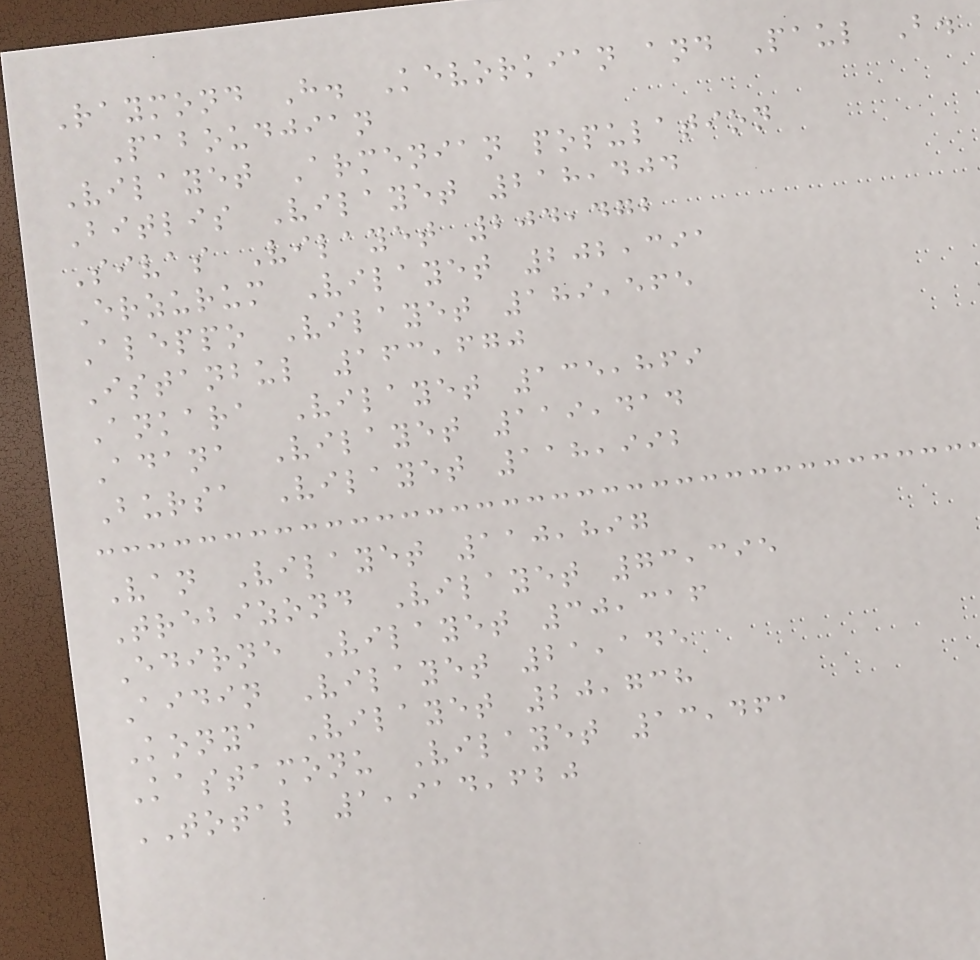Raymond H. Kevorkian and Paul B.
Paboudjian
Vilayet Armenian population
Bitlis Vilayet 218,404
Sivas Vilayet 204,472
Erzurum Vilayet 202,391
Aleppo Vilayet 189,565
Istanbul 163,670
Ankara Vilayet 135,869
Adana Vilayet 119,414
Bursa Vilayet 118,992
Van Vilayet 110,897
Trebizond Vilayet 73,395
Edirne Vilayet 30,316
Aidin Vilayet 21,145
Konya Vilayet 20,738
Kastamonu Vilayet 13,461
TOTAL 1,914,620
